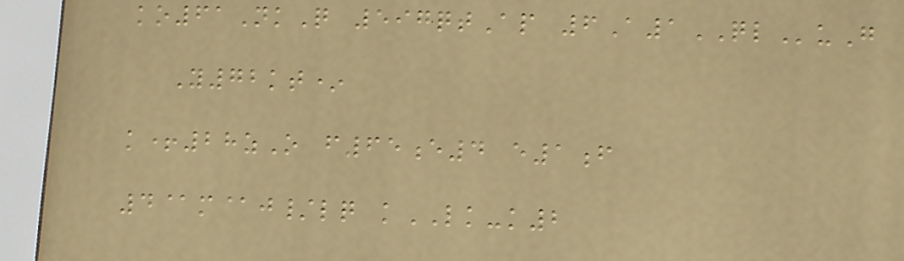ko61NkQ 597qtAp 6A1QLuG
Y72kt*
k+28zO f65e4 e1f
4@m@j/lq kLK-k2
